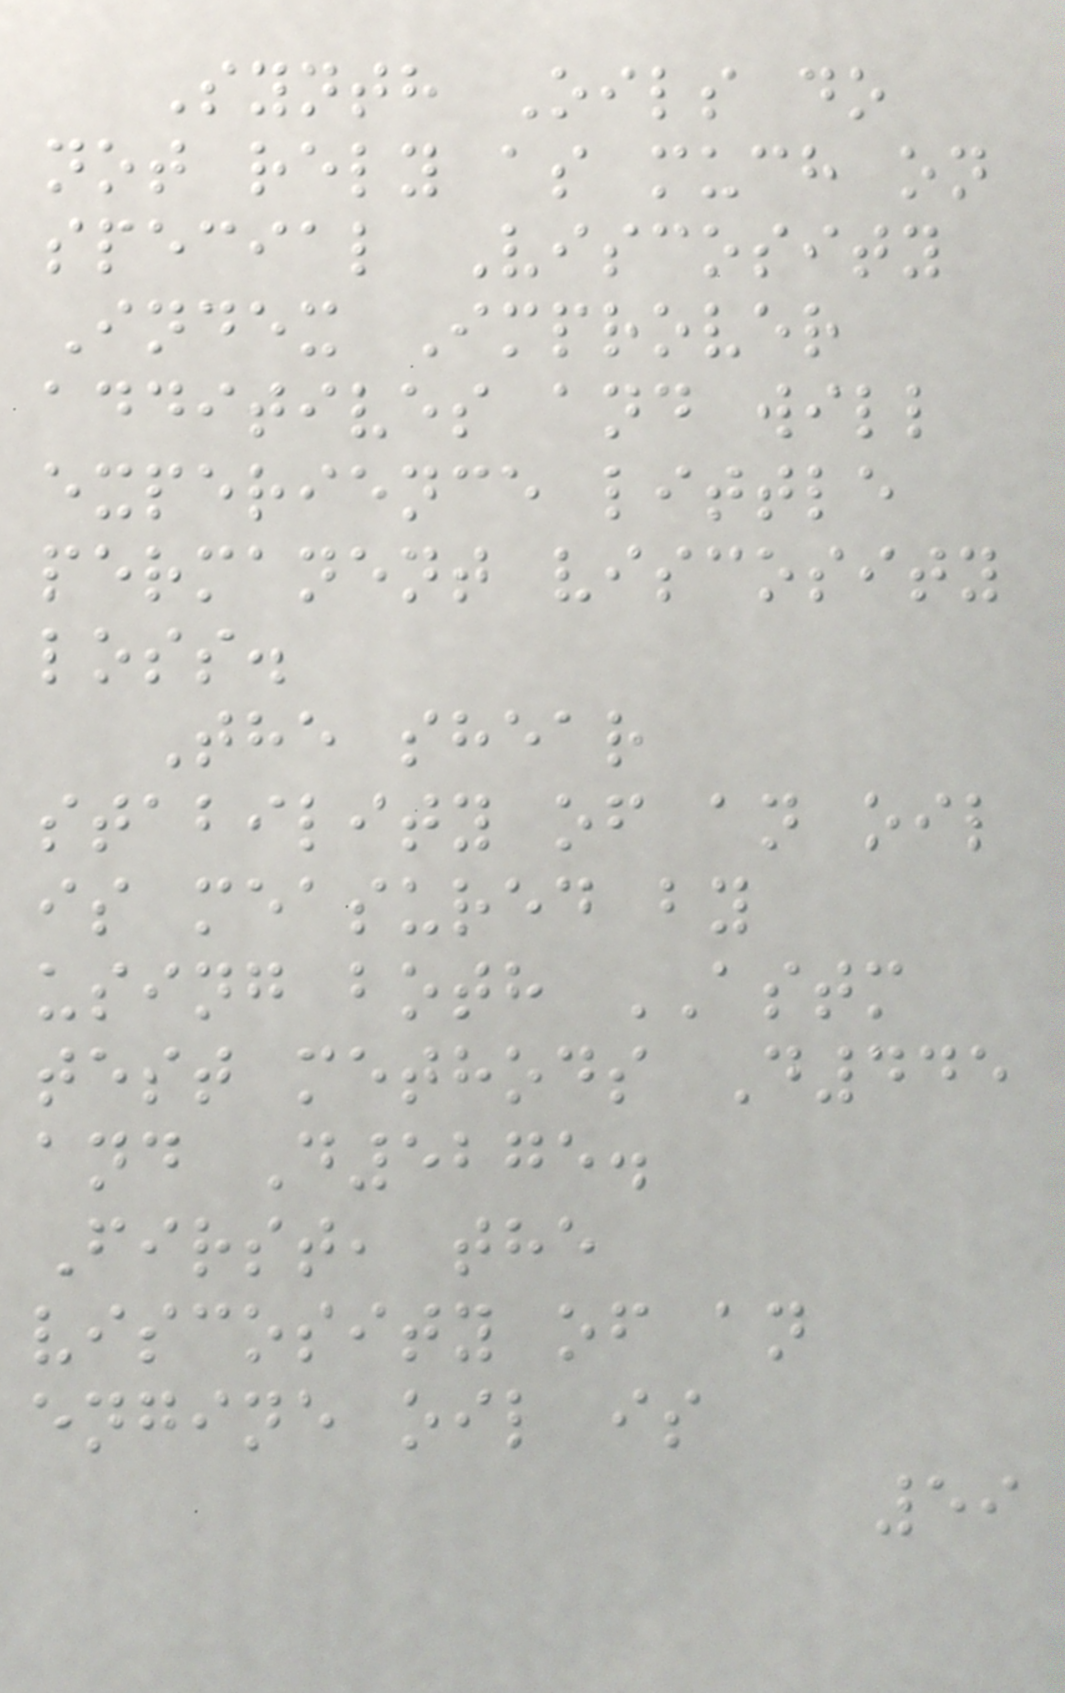Synth Oils do
not rely as much on
special Viscosity
Index Improver
additives and will
experience little
permanent viscosity
loss.
The shear
stability of an oil
is measured by
using both ASTM
test methods D445
and D5275.
First, the
viscosity of an
engine oil is
59
